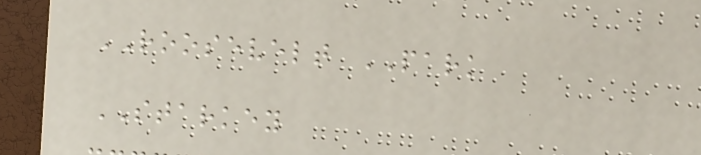ROOSEVELT PARK
STARKEY
